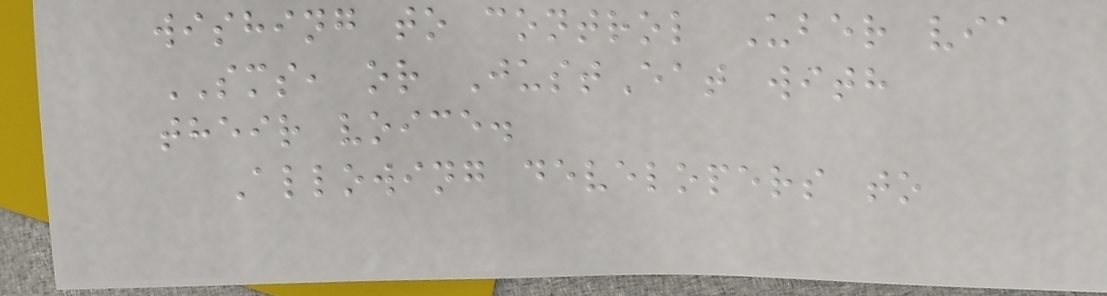wishing to control Uber via
SMS, or JustEat with
their voice.
Allowing developers to
